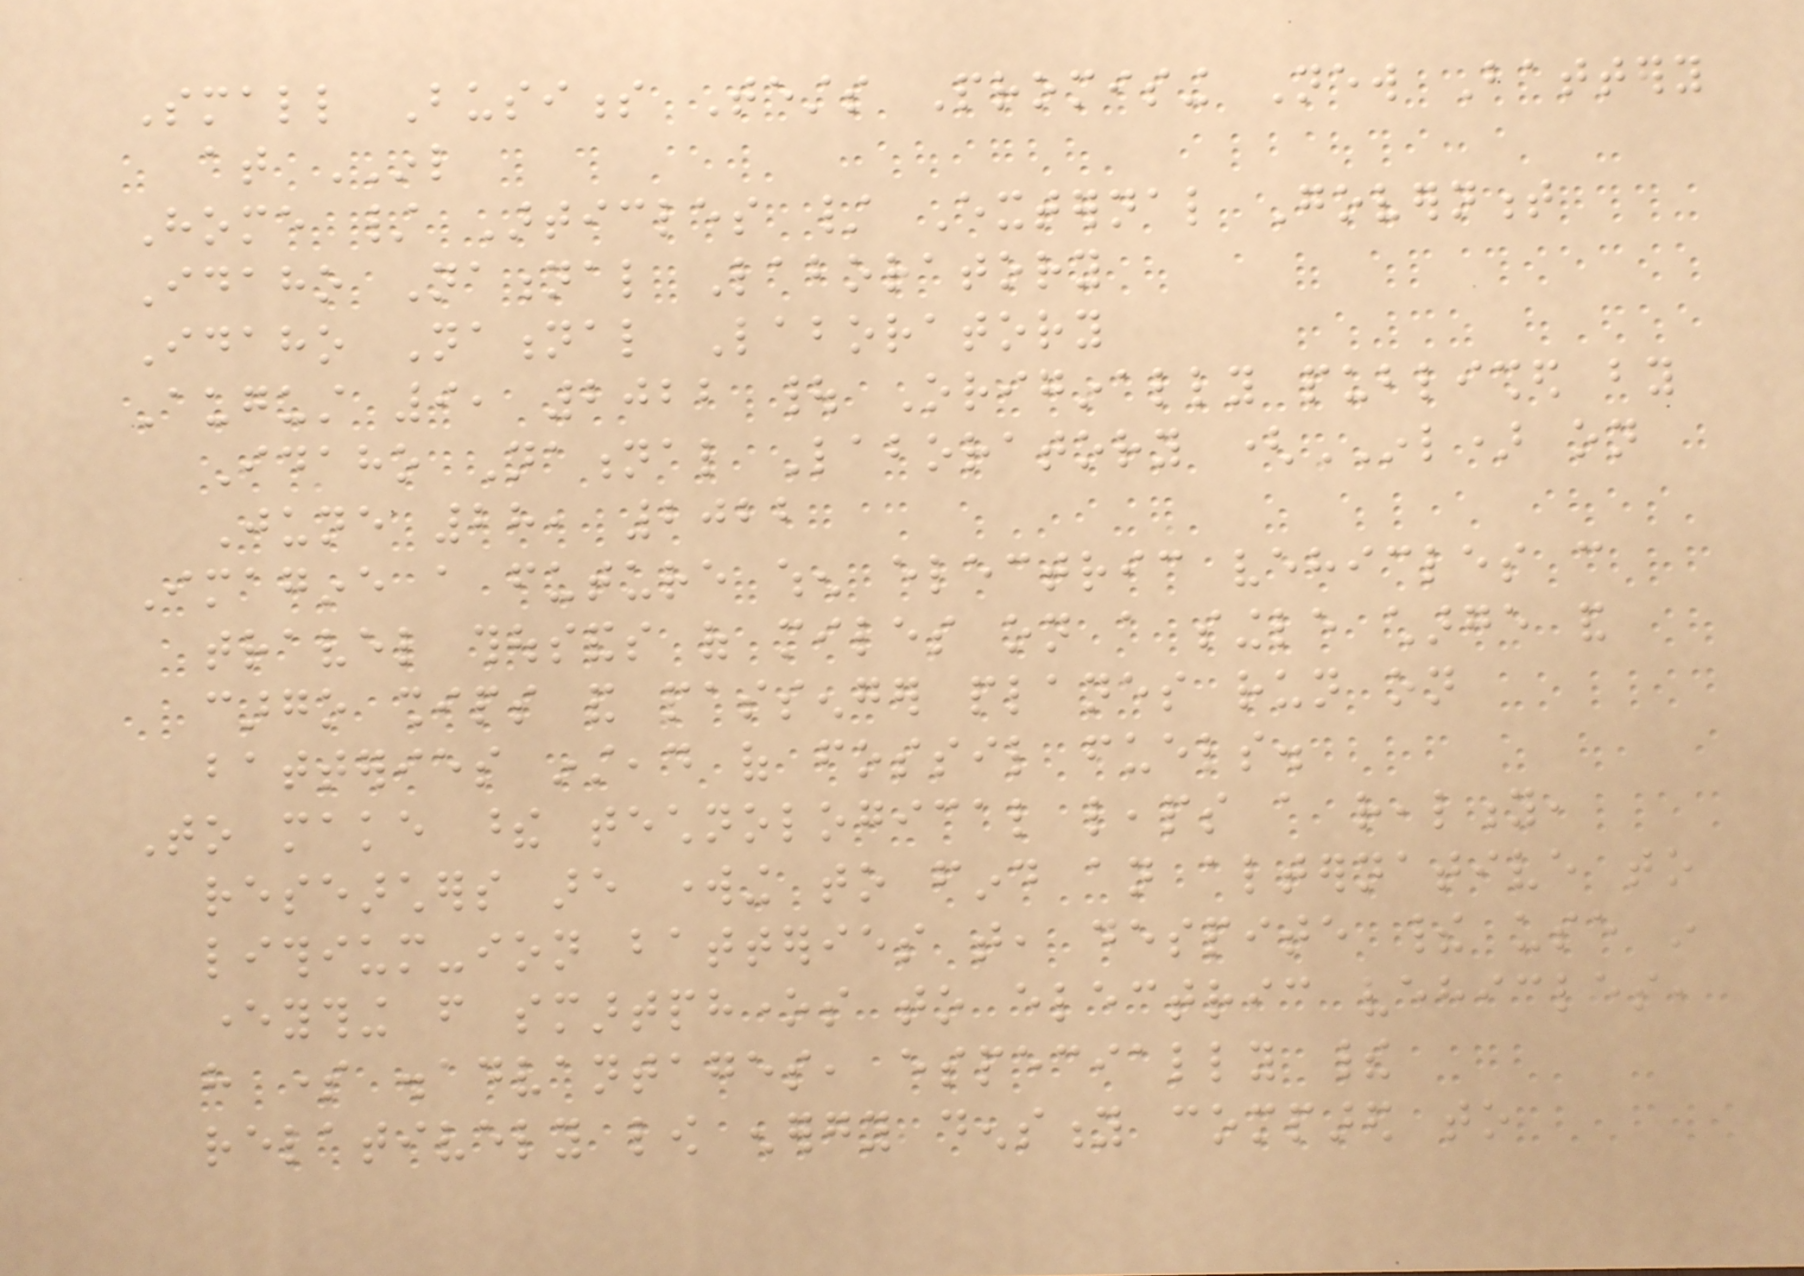Small Business Tests Promising New Battery
at INL
Home / Articles / External Government
Idaho National Laboratory
Idaho National Laboratory
August 9, 2022 | Originally published by
Idaho National Laboratory (INL) on
June 28, 2022
Imagine a future when electric vehicles can
travel thousands of miles on a single charge and
cargo ships and passenger planes run on
batteries instead of fossil fuels.
To make these technological leaps a reality,
researchers are working to find an alternative to
lithium-ion batteries that, despite their use in
everything from smartphones to electric vehicles,
have some disadvantages, especially their
relatively low energy density compared to
